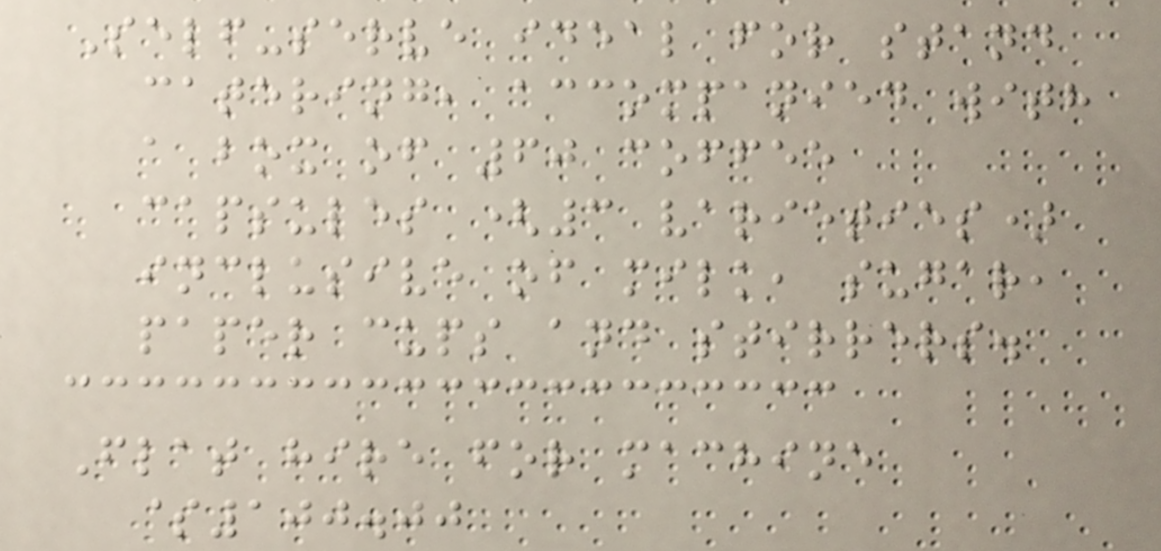Self-serve ideal for stand
catering, accompanied with
a box of 60 coffee
capsules (3 varieties)
inclusive of milk, sugar,
paper cups and stirrers.
Flat hire for machine
$100.00
